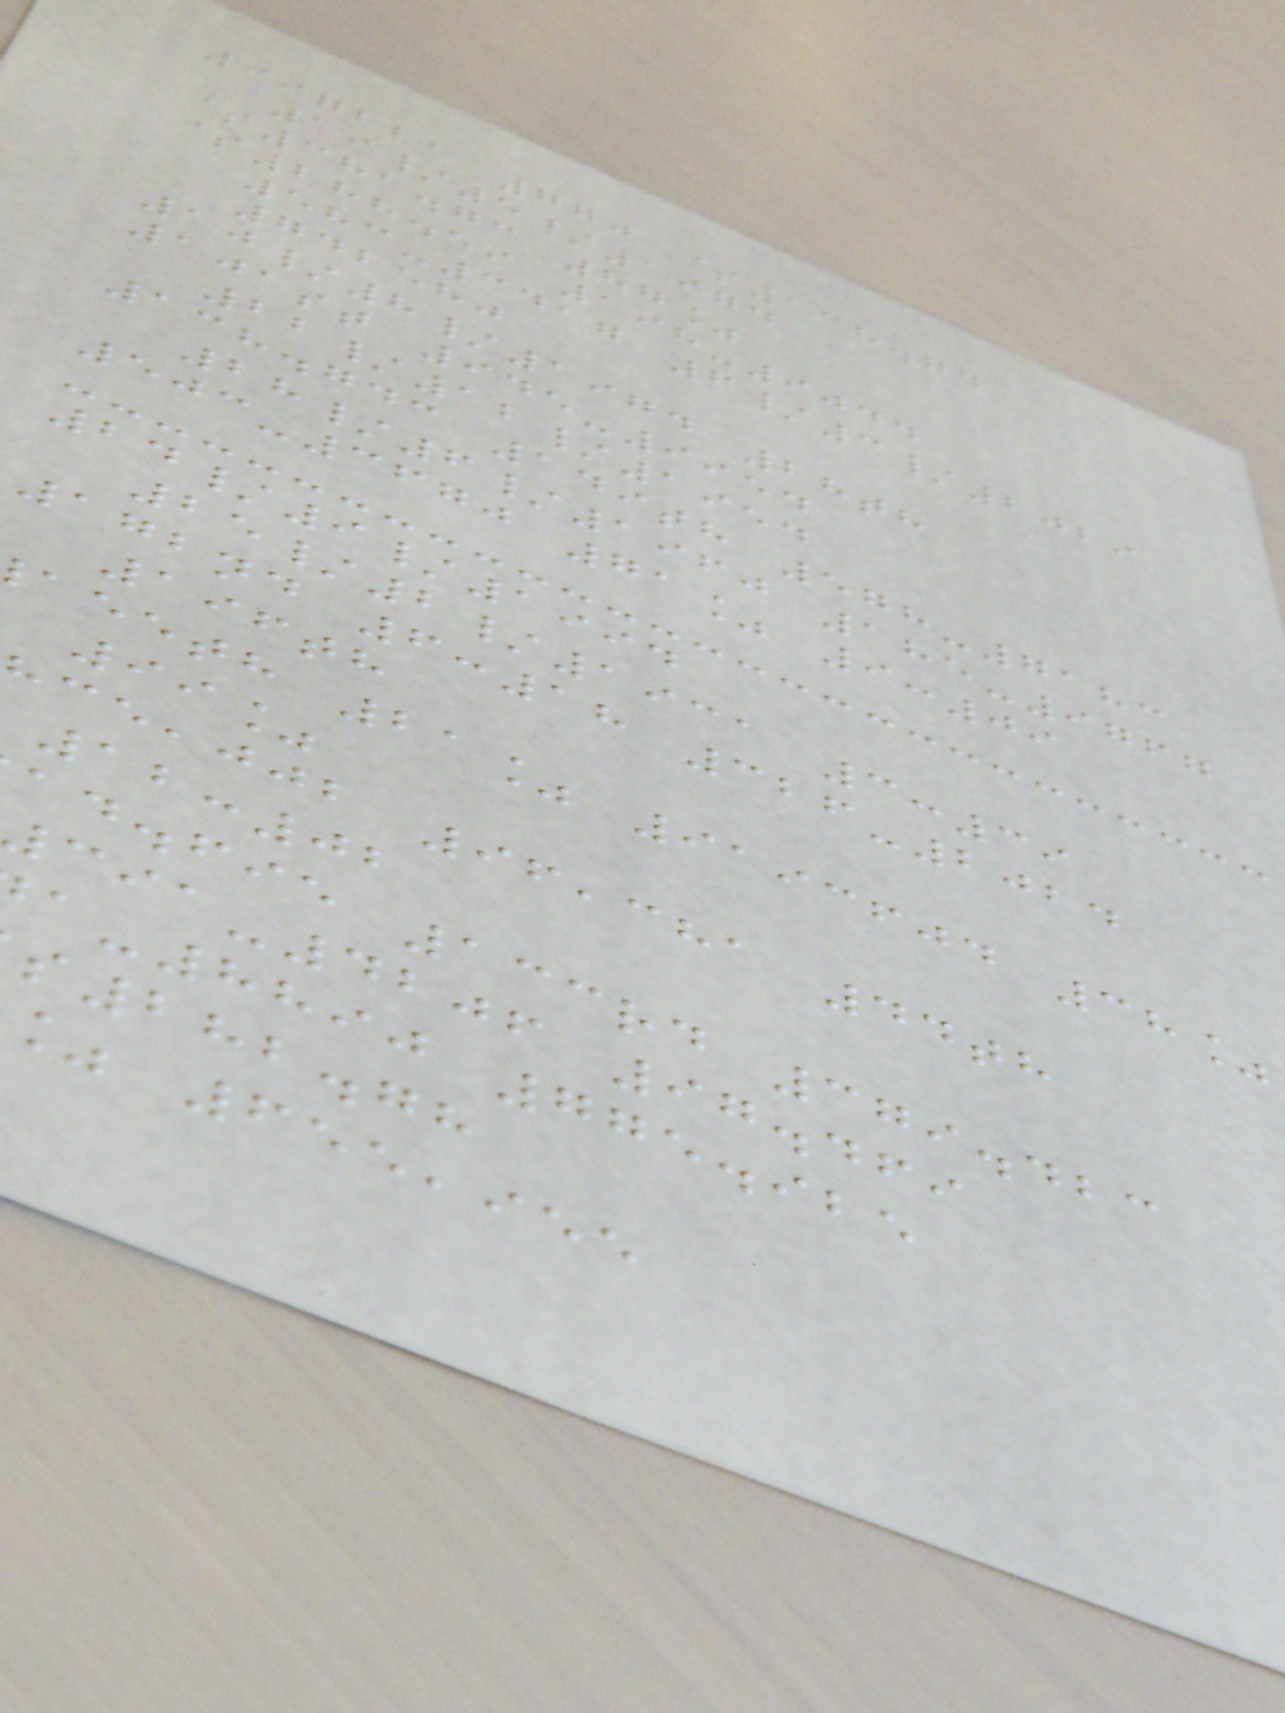997221 770 $138.74
19/5/1974
$381.73 87%
$288.59 198-9044
583-3417 6/3/2029
742580
10/8/1974 28th
101st 945-9954
22/12/1954
138.743 149th 578-7183
28/6/1960 185-9767
503-3670 71% 9:09
24/9/1994
25/2/1931 3:39
172nd 6:18 326-2024
196th
aeeth 21% 9193604 38%
99%
,jjb 96,381 44th
12:02
ad.fie 133rd 379.423
-4206 97.469
-8890 775.925
282.78
% 655,955
